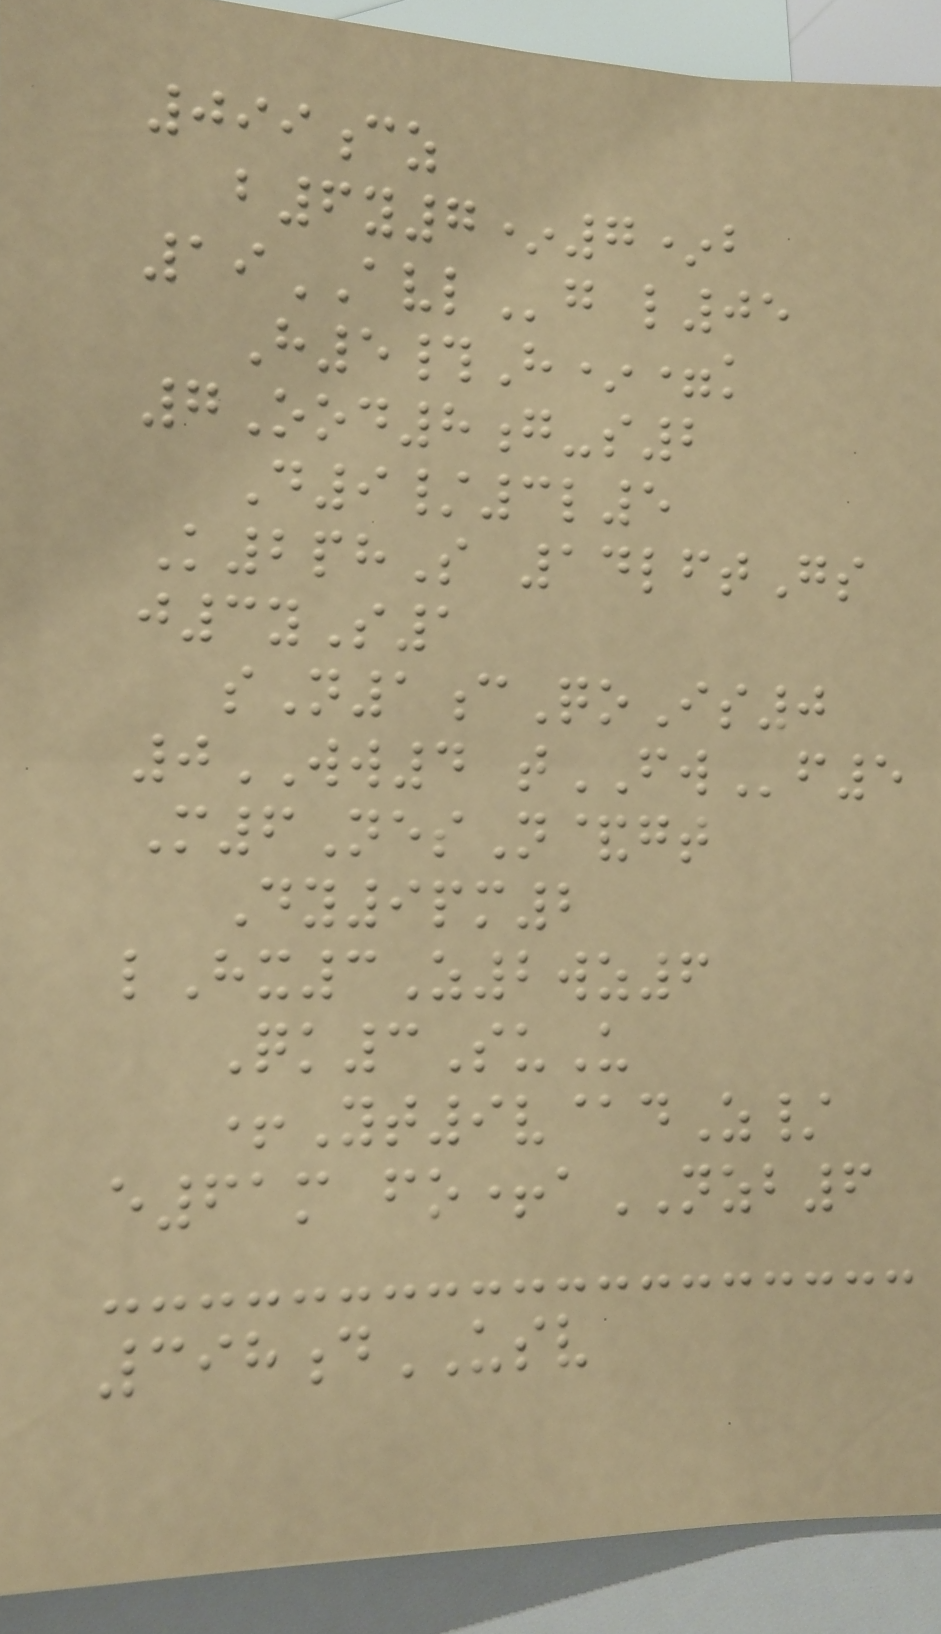099cz
b6y7*7*b
19AVLg l05
H5#H*=k
7Ood8g-s2
D9/3l5
K2phS 14lftGs
j3yS1
sN1cQoIs0
0WW4 tFWf5
M6NesN&gt
Dy9pm2
lHx3Z2wz6
Qk3SuU
+Yt9v@dZ/
e61m fo+aNZB6
398dUSV
